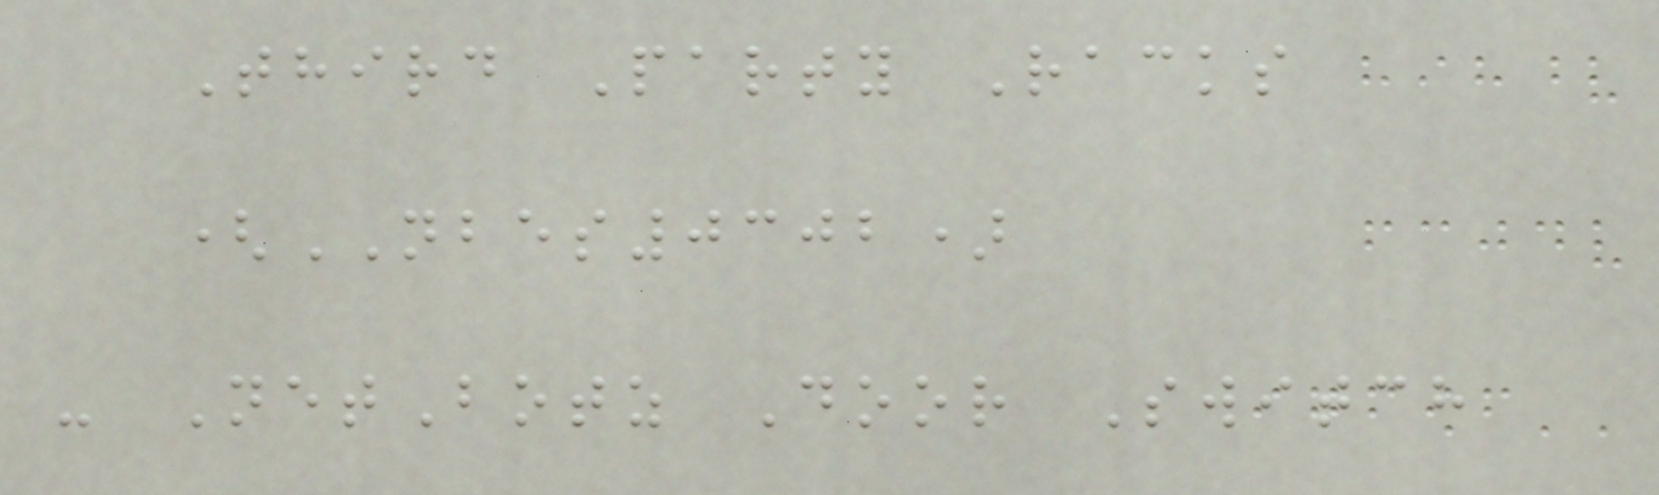Third Party Racks
(NBES0302)
- NetBotz Door Switch
